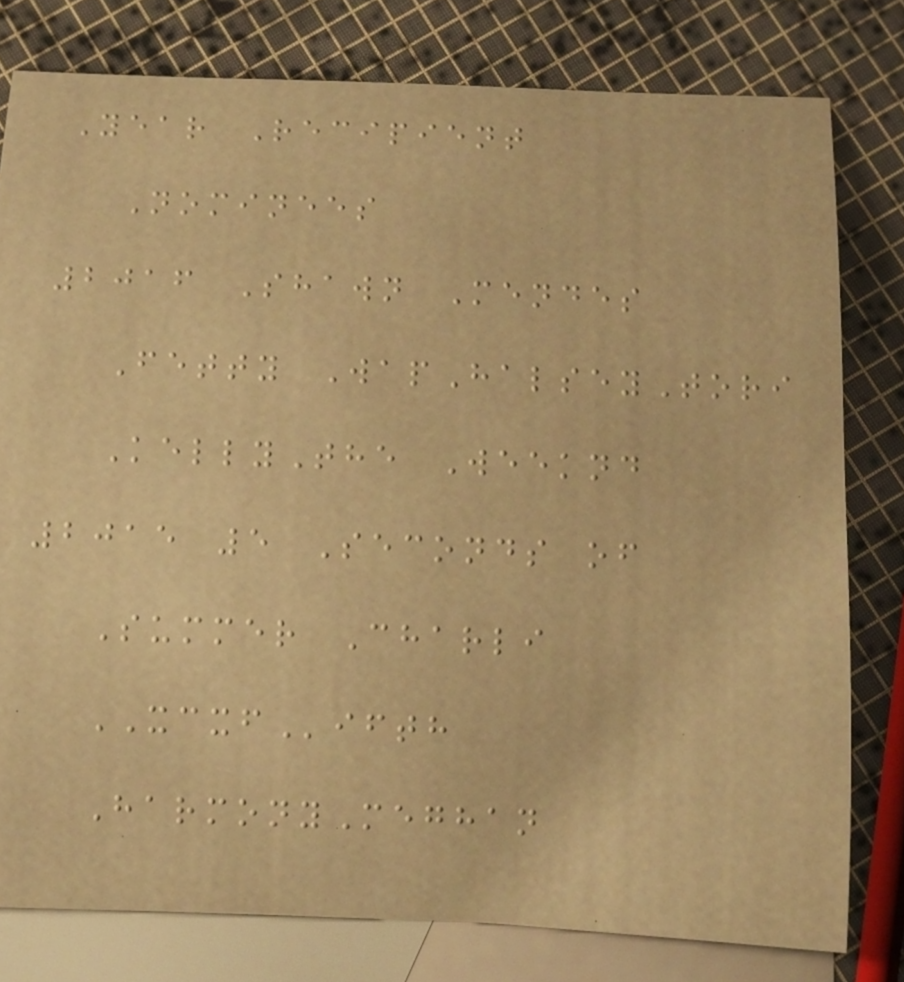Year Recipient
Nominees
2016 Shawn Mendes
Fetty WapHalseyTori
KellyThe Weeknd
2015 5 Seconds of
Summer Charli
XCXFifth
HarmonyMeghan
